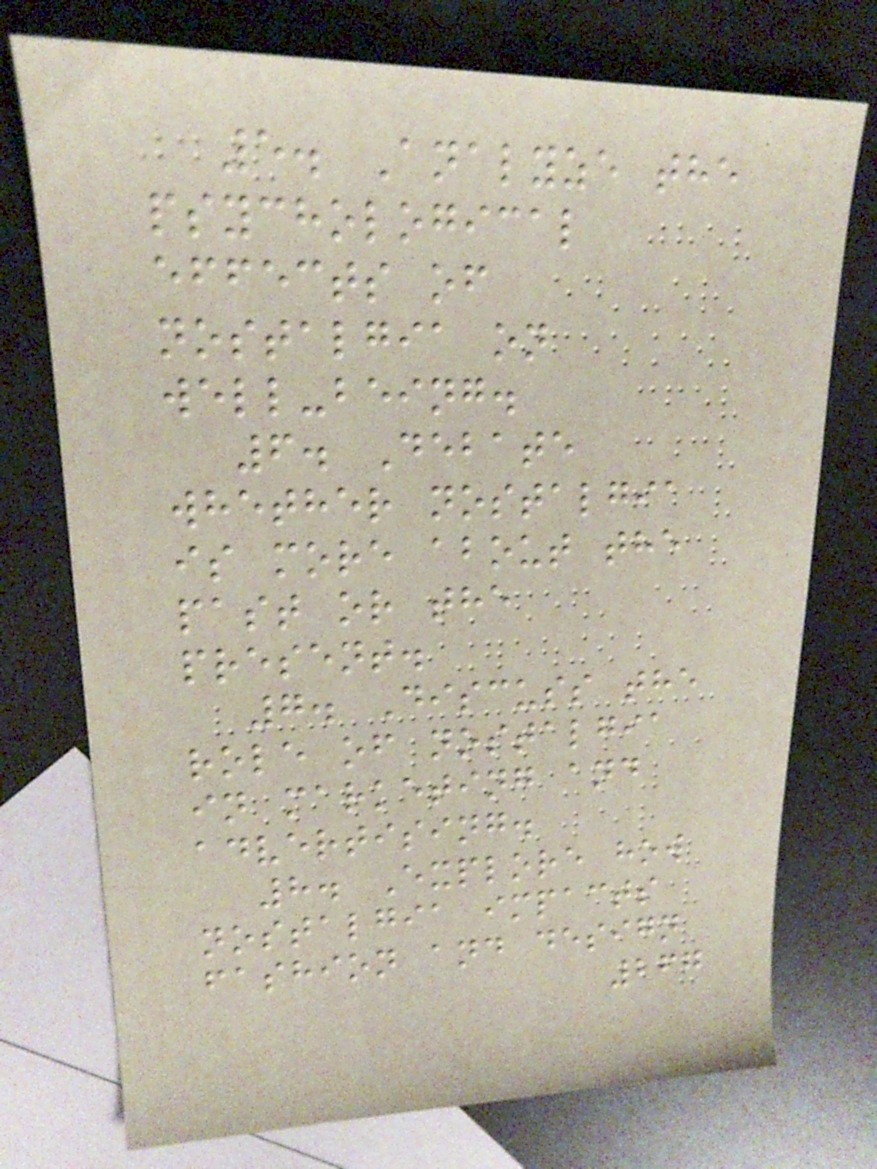5. Analyze the
psychological
effects of
nostalgia on
well-being.
6. Debate
whether nostalgia
is more about the
past or the
present.
7. Discuss the
role of nostalgia
in marketing and
advertising.
8. Explore how
nostalgia impacts
fashion and design
267
